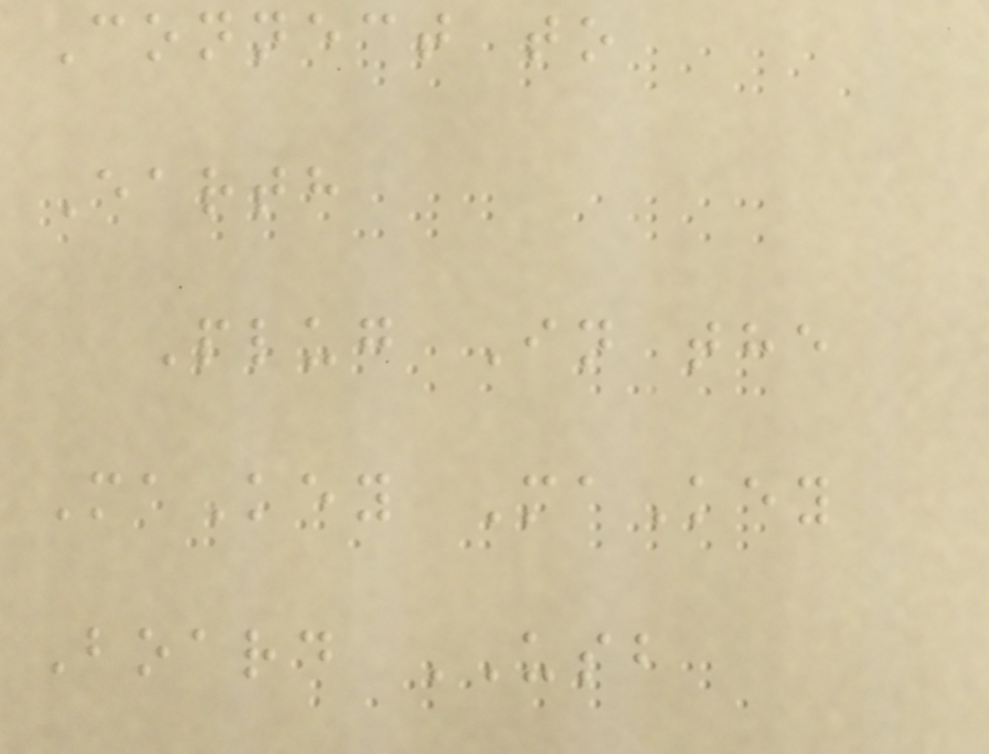Connect to
Earth
Plug In the
MaKey MaKey
Board USB
